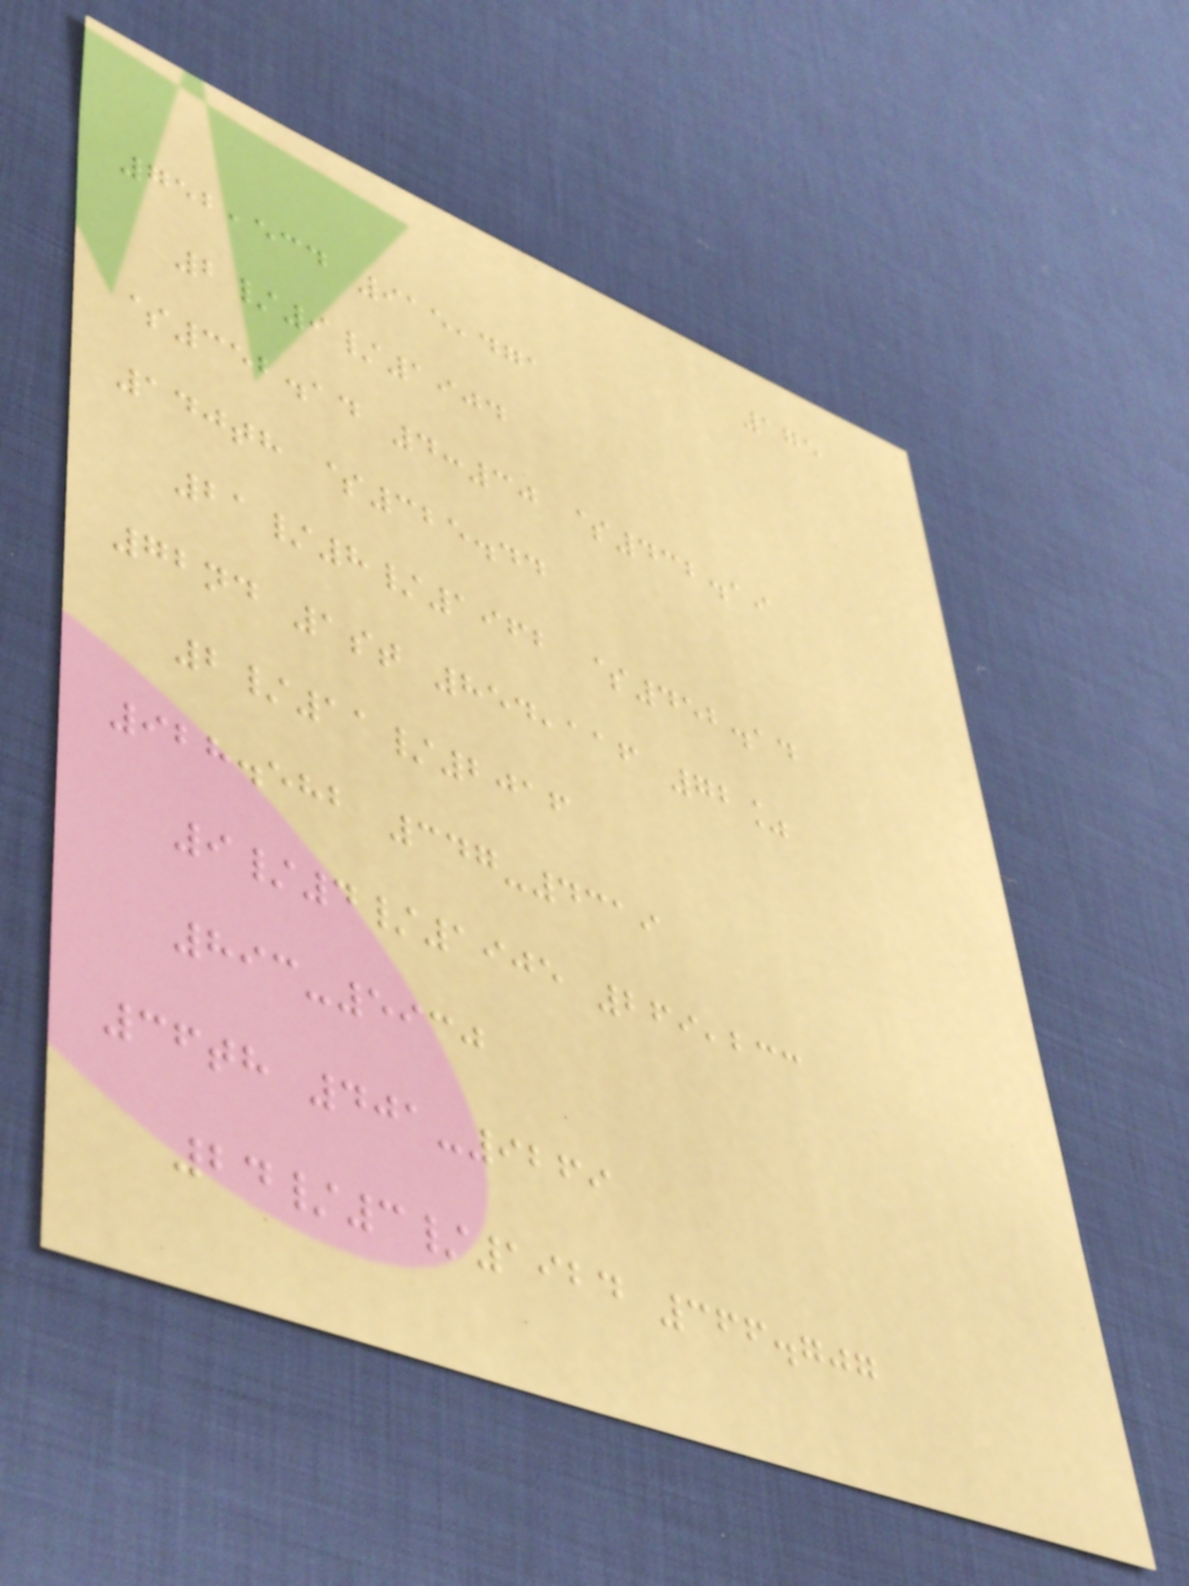175
752,534 915,471
2/9/1904
$352.14 4:30 $432.19
140th $325.44
21/8/1962 $452.14
72nd 1st 854,116 72%
2/11/2016
928.582 347-4319
9/4/1905 269,233
893-5930
36th 401-9269
24/3/1924 366.707
